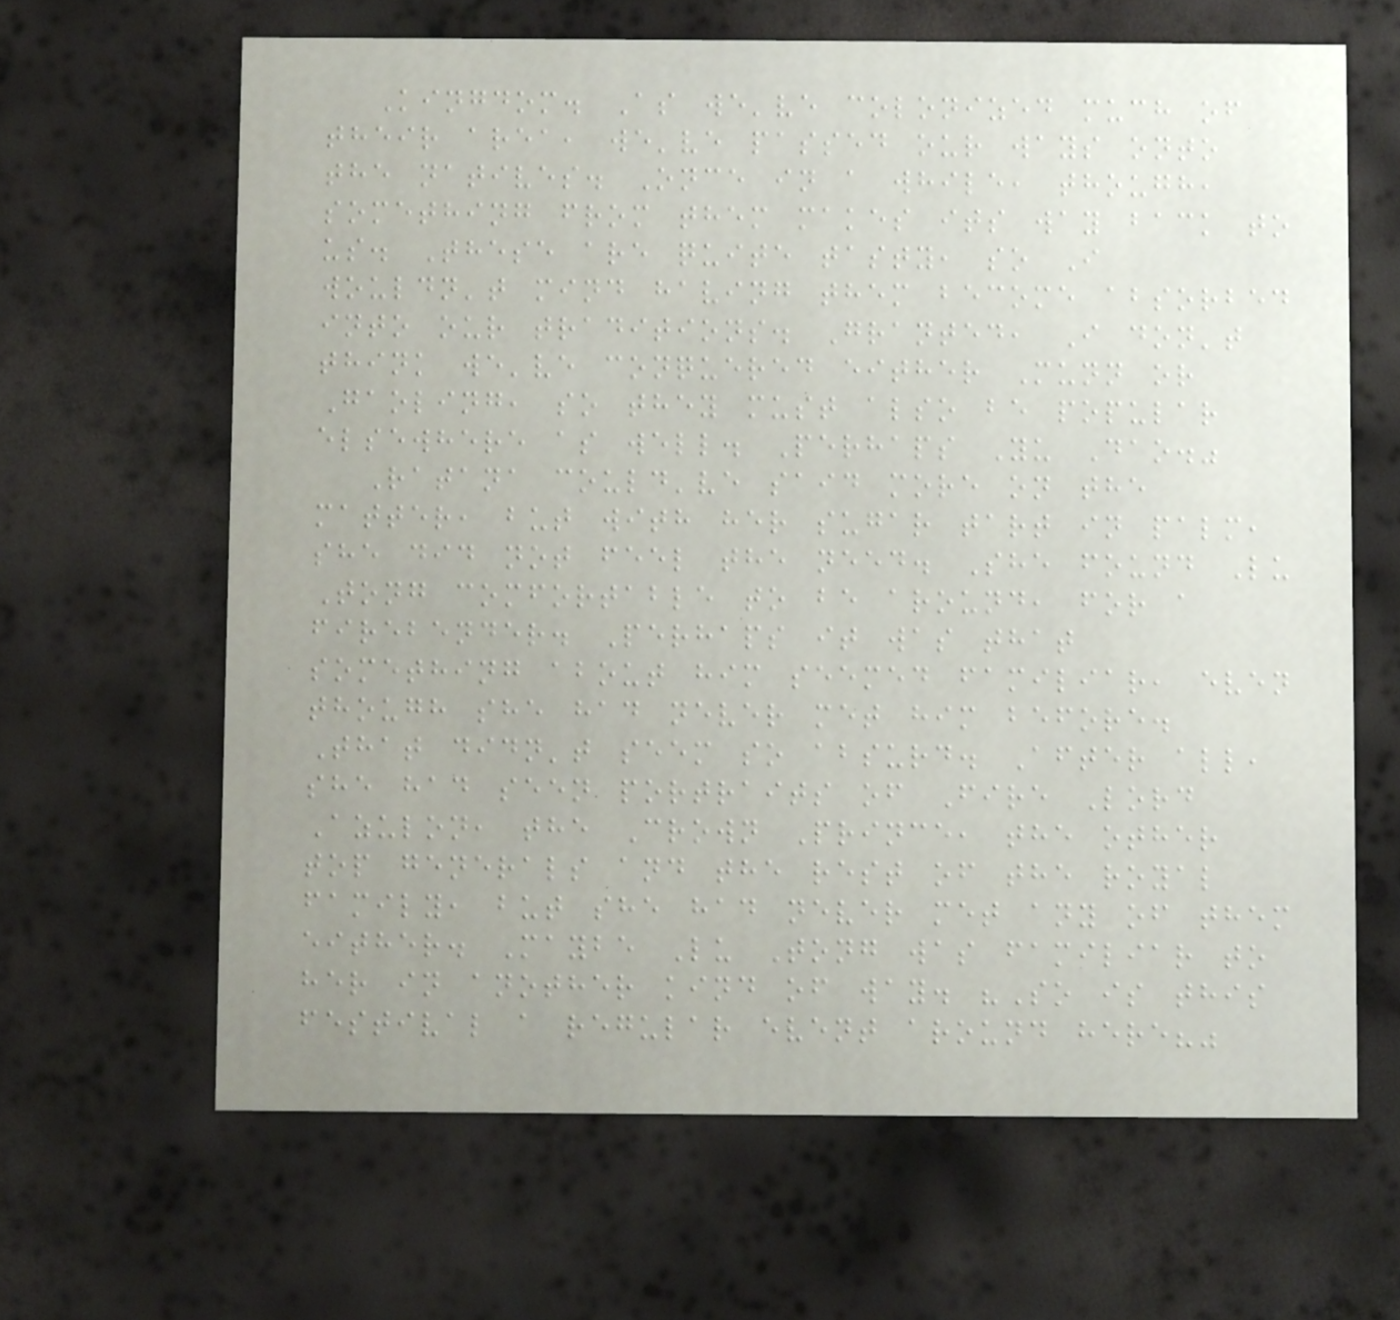Kingdom. As we've colonized much of
their area, we've passed our ways onto
the natives. Once in a while, though,
something from them makes its way back to
us. These are quite tasty, so I
wouldn't mind having them become absorbed
into our traditions. Granted, I don't
think we've conquered either Munn or
Gaoling, so they must also be popular
elsewhere as well. Perhaps Yu Dao."
Ratana could've said more on the
matter, but with her sugar tart in palm,
she did not feel the need. She found Lu
Tong comfortable to be around, for a
firebender. Perhaps it was that
something about him seemed familiar, even
though she had never met him before.
That didn't seem so absurd. After all,
she had seen portraits of Fire Lord
Azulon, the Crown Prince, the other
top generals and the rest of the royal
family, but she had never met any of them
either. Maybe Lu Tong was familiar to
her in another kind of way. "So is this
festival a regular event around here?"
